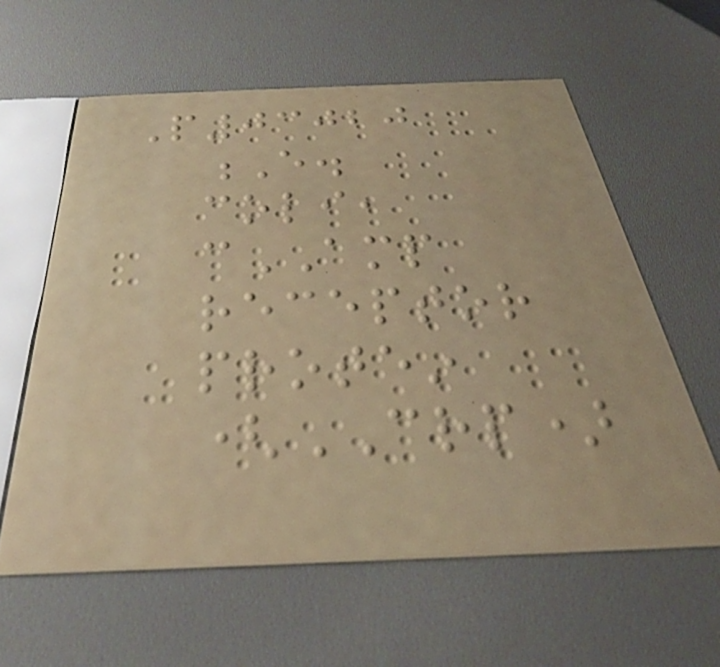P03020
E.
coli,
cAMP
receptor
protein
(CRP)
